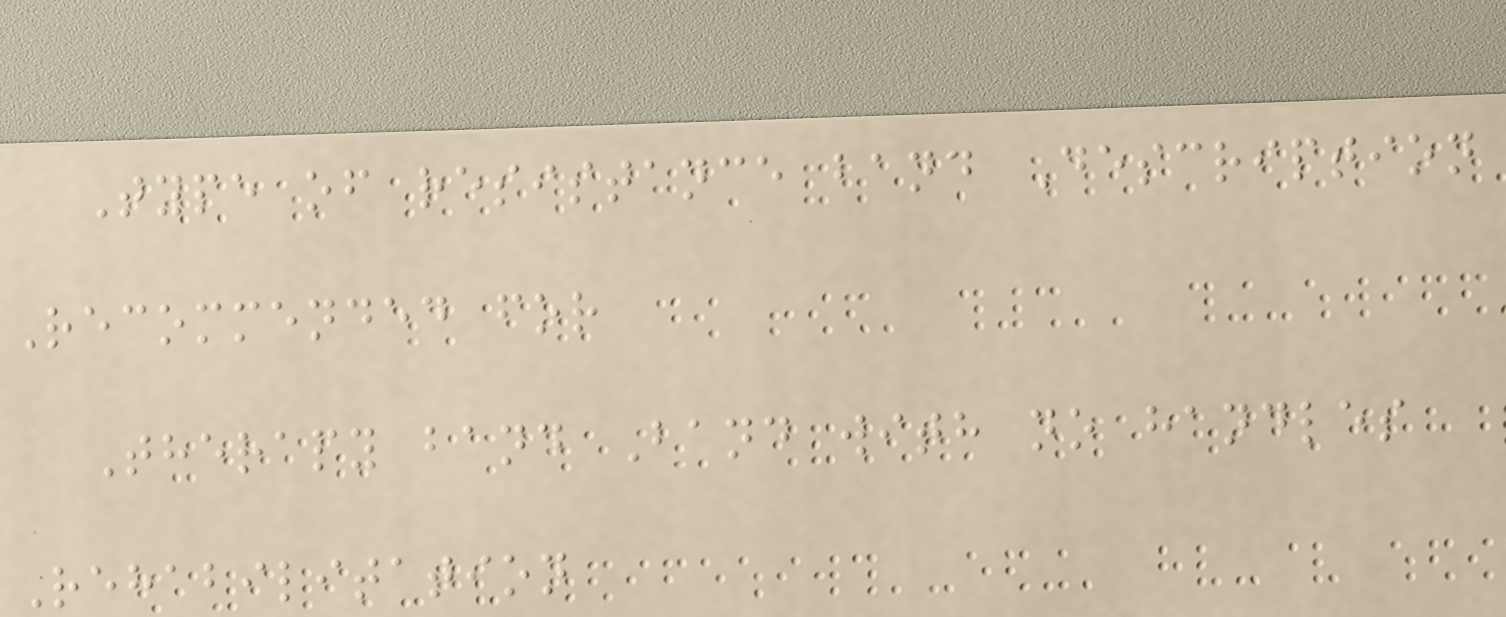Type of resistance band Description
Recommended for
Therapy band Band with no handles
Rehabilitation
